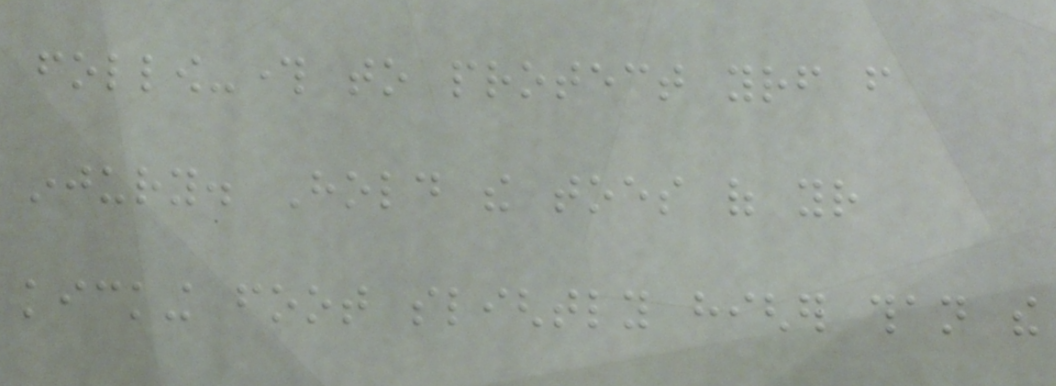follow-through to protect yourself from
injury. Hold the toes of your
kicking foot slightly higher than the
